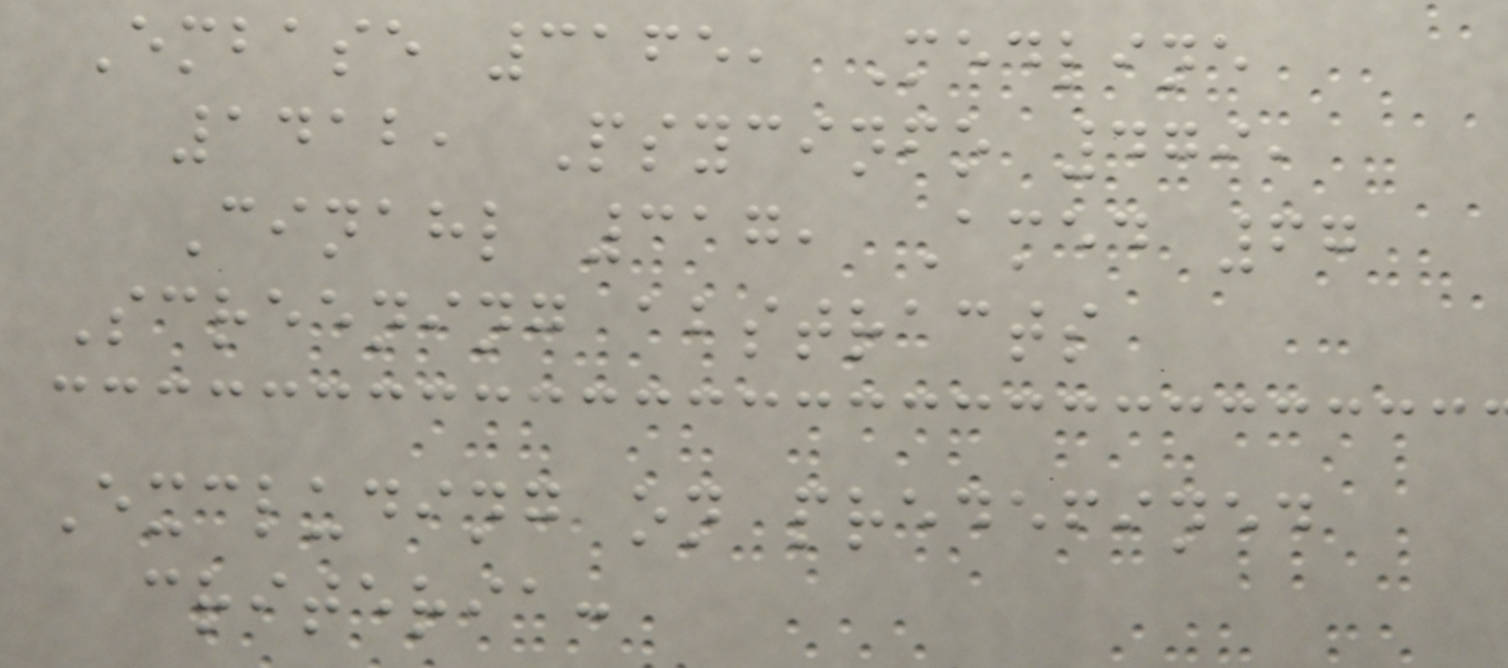Embase 3165, Medline
1412, Psycinfo 479,
Cinahl 317, Amed 67
Screening abstracts
Excluding on predefined
criteria:
